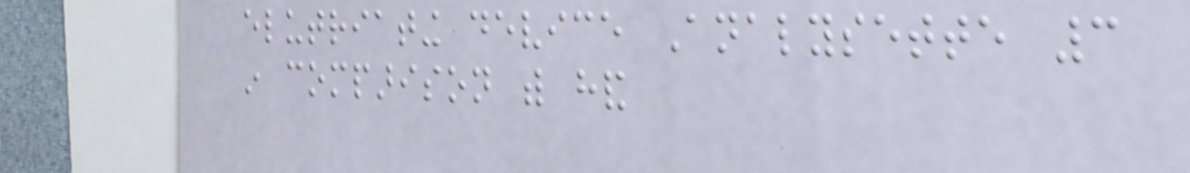elutriating device Analysette 3
in comparison with hand
